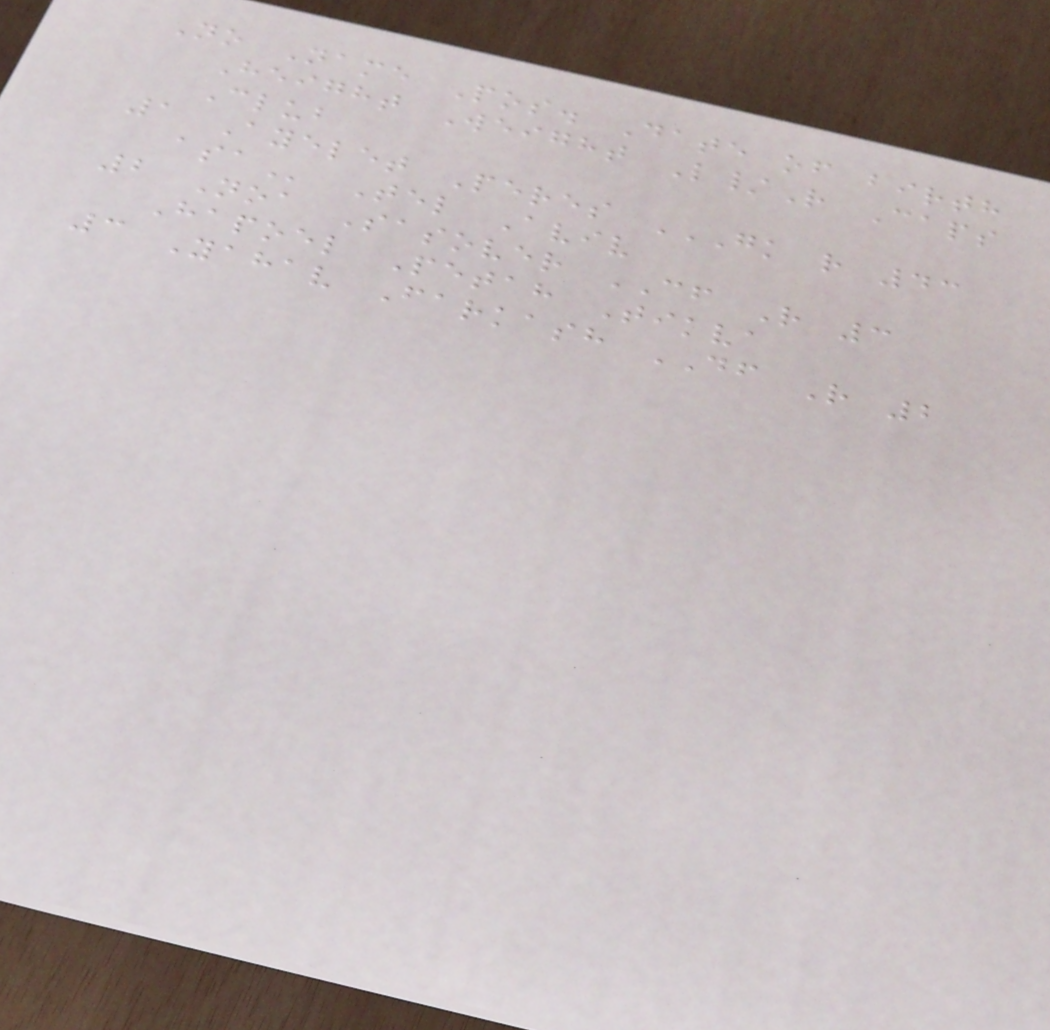No Name Pos. Date of birth
Height Weight L/R Caps
Club
1 Ayelet Peres GK R 43
ASA Tel Aviv
2 Noa Sasover CF R 3
Hapoel Petah Tikva
3 Yahav Farkash DF R 2
